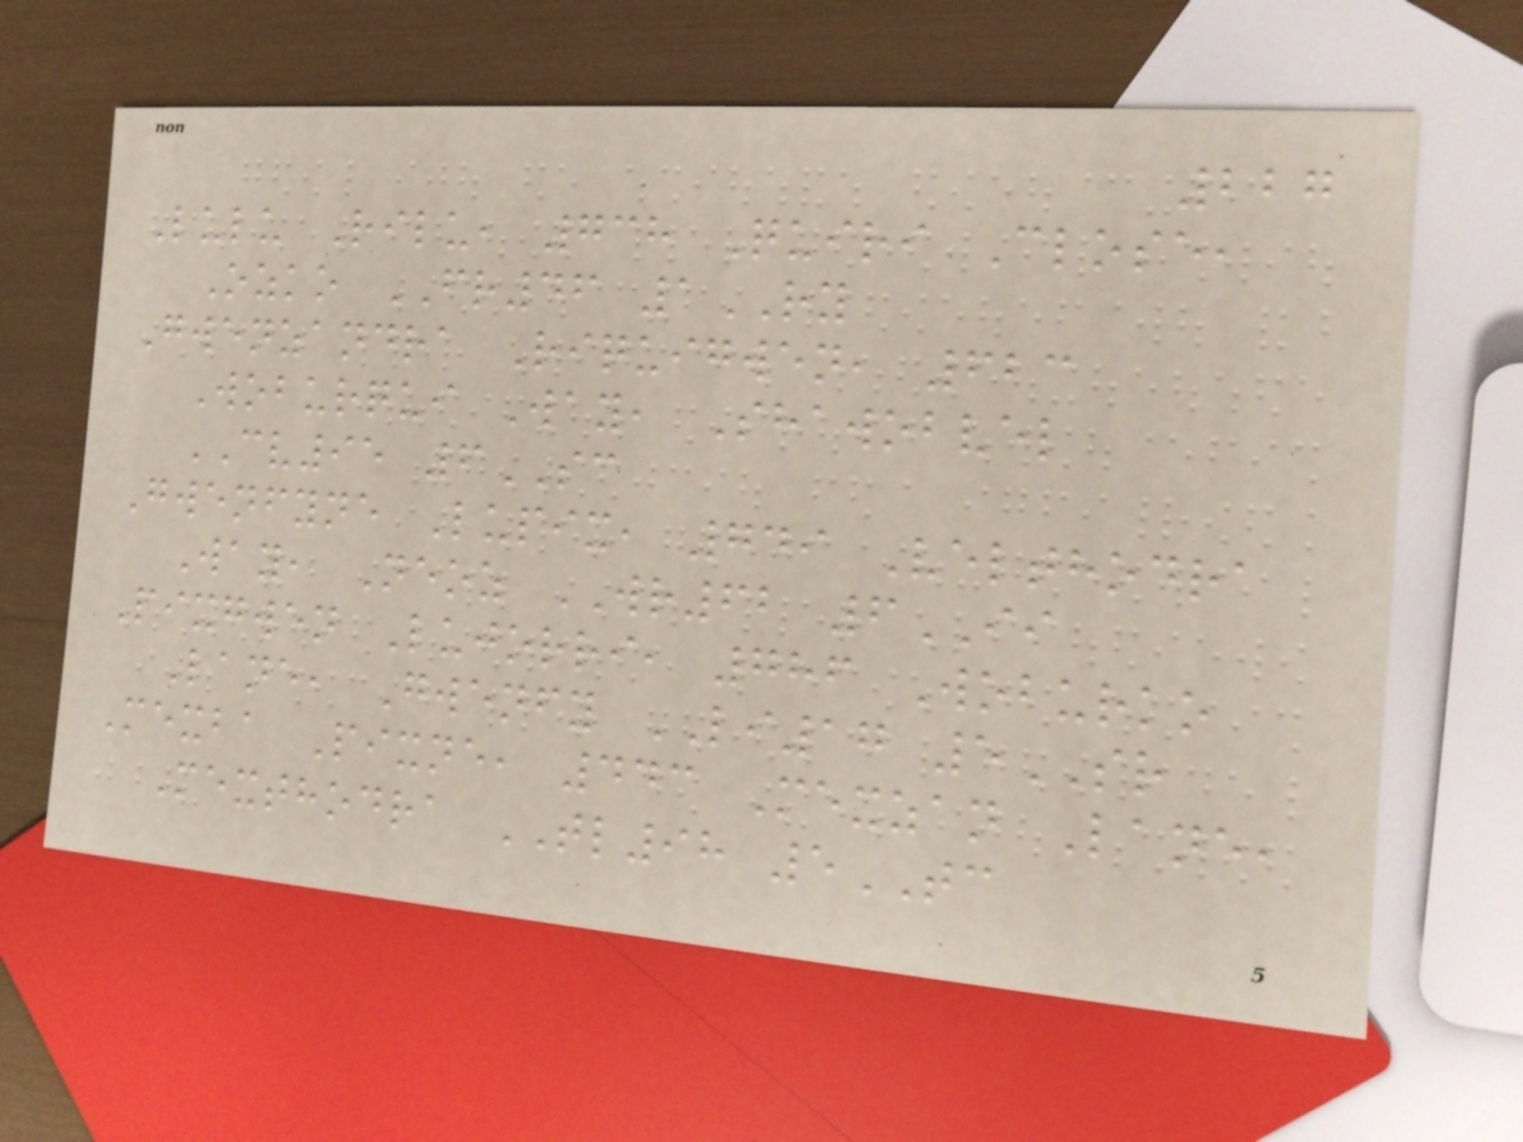227
Lulu Rilu, 738 Quiri Close,
Ozko FR46 1RY
Gwenzandra Riquigwen, 623
Woburqui Way, Shawobvel
CV95 6SC
Gwenfyne Lupix, 749 Velthodra
Way, Neoz WR62 6II
Pixgwen Lujorri, 786 Woburko
Lane, Gwenfy LI17 5SR
Mexba Pixne, 443 Mexzan Lane,
Mexthodra TL98 5TC
